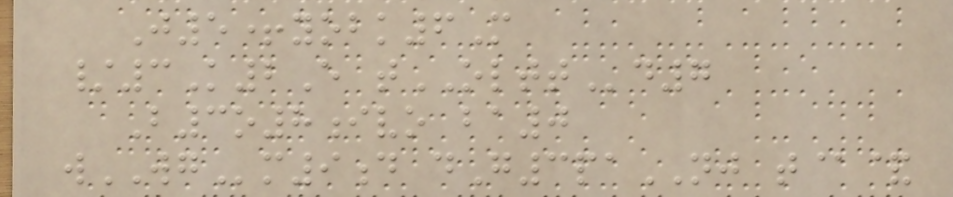J5+yobk6M
/3K2E tOLTTd7
B3o8ivo ba0
wWGm9d dG3paNJ t@&
